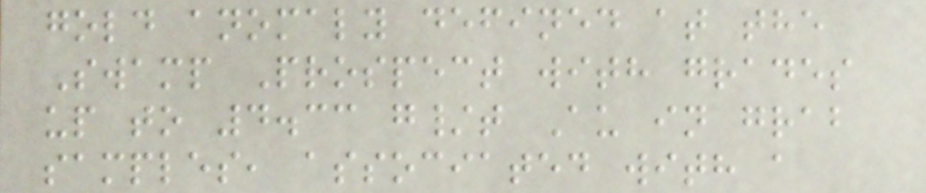gold anomaly defined at the
Swamp Prospect with grades
up to 4.33 g/t Au in grab
samples, associated with a
